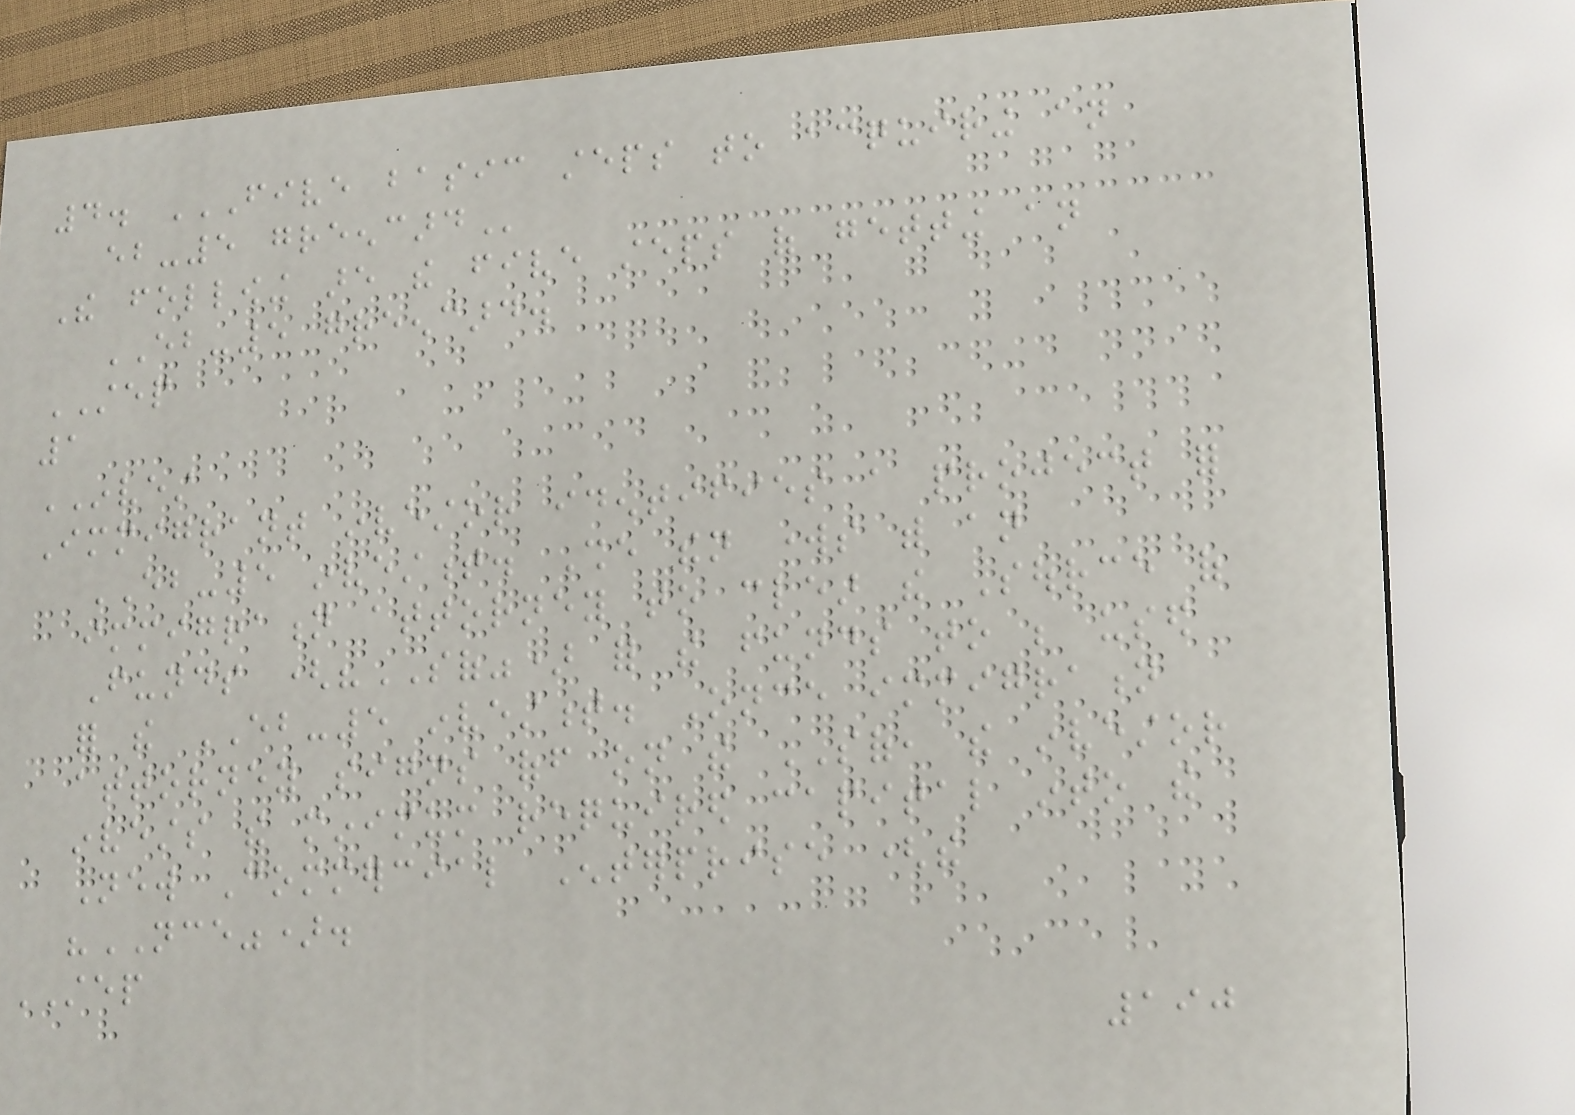4. FIVE BASIC STEPS TO ACQUIRING AN
EB-5 GREENCARD
The following are the five steps of getting an
EB-5 greencard.
STEP
1
INVEST
Immigrant investor identifies a project for
EB-5 investment. She then works with an
immigration attorney to clear the Source of
Funds ("SOF") for the funds to be used
for the EB-5 investment. Once immigration
attorney signs off on the SOF, the investor
invests the minimum required capital into the
New Commercial Enterprise (the
"NCE").
STEP
190
